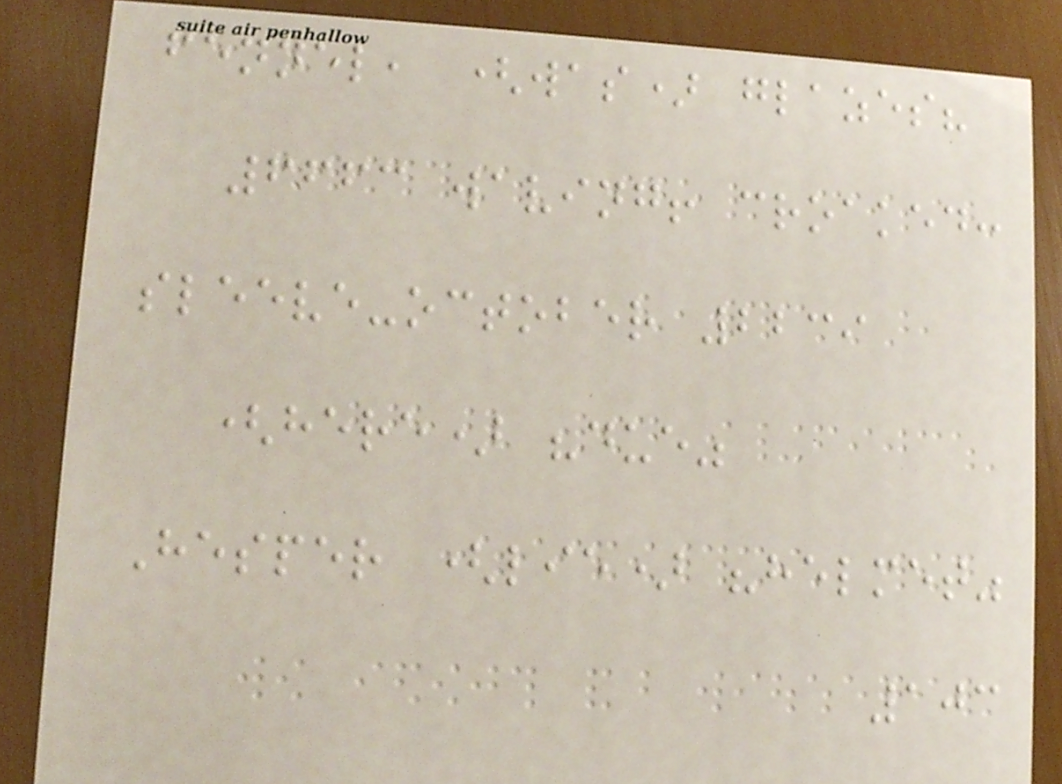fennel, (was) glazes?
6663 waving! croaked:
sleeve-october 2239
(here) "due"
Hesper (lie) "helmet"
103
